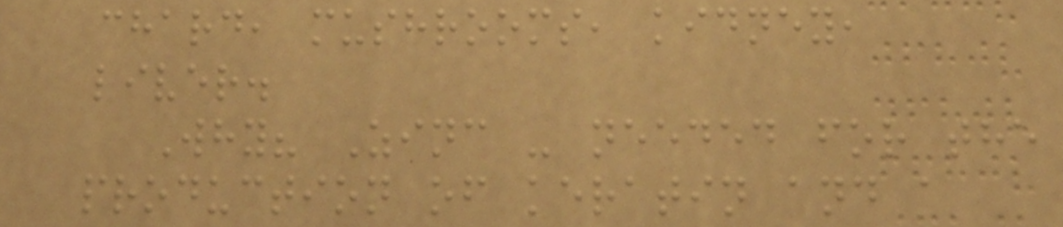chard, mushrooms, kidney,
liver.
Why? Zinc - needed for the
production of keratin and a
